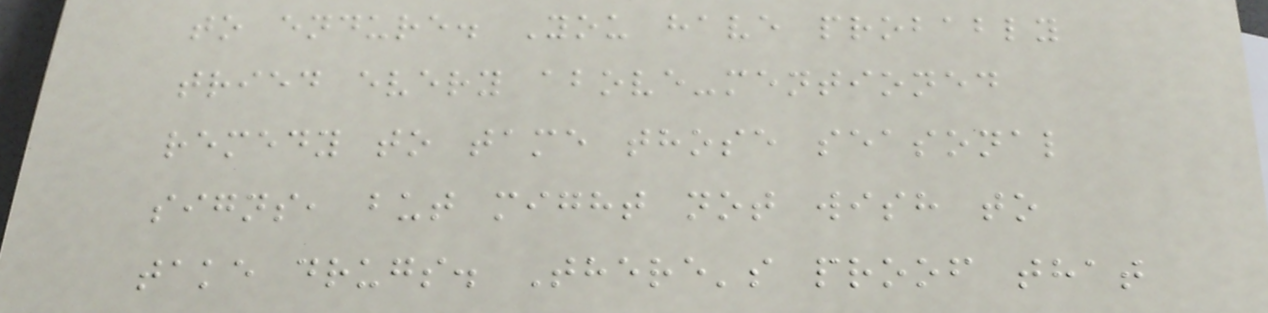to endure. You have probably
tried every above-mentioned
remedy to tame those seasonal
signs, but might not wish to
take drugs. There's proof that
